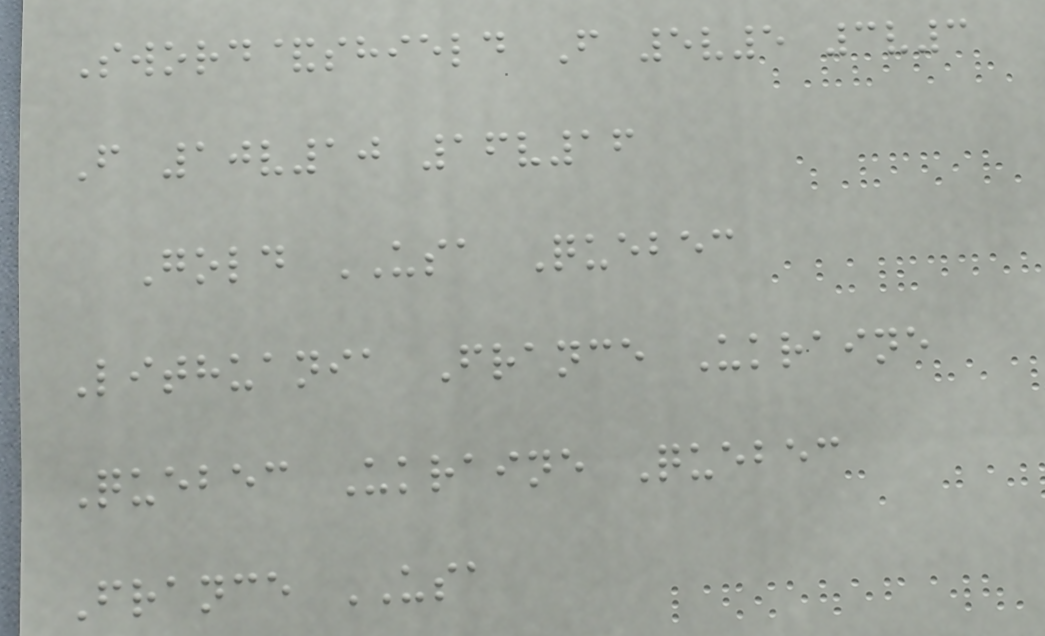Sword&shield F 5v5 3v3
F 10v10 16v16
Gold USA Quebec
Lithuania France Ukraine
Quebec Ukraine Quebec
France USA
